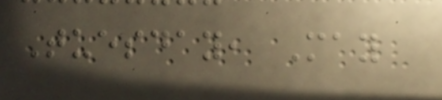Tuesday, May
